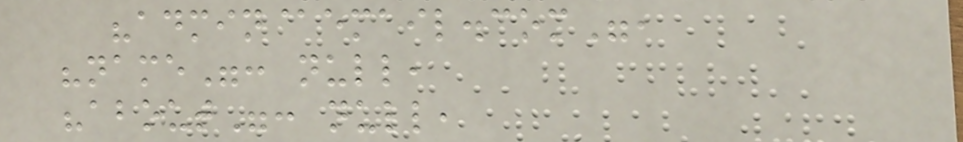"admin@email.com",
"name": null,
"about": null,
